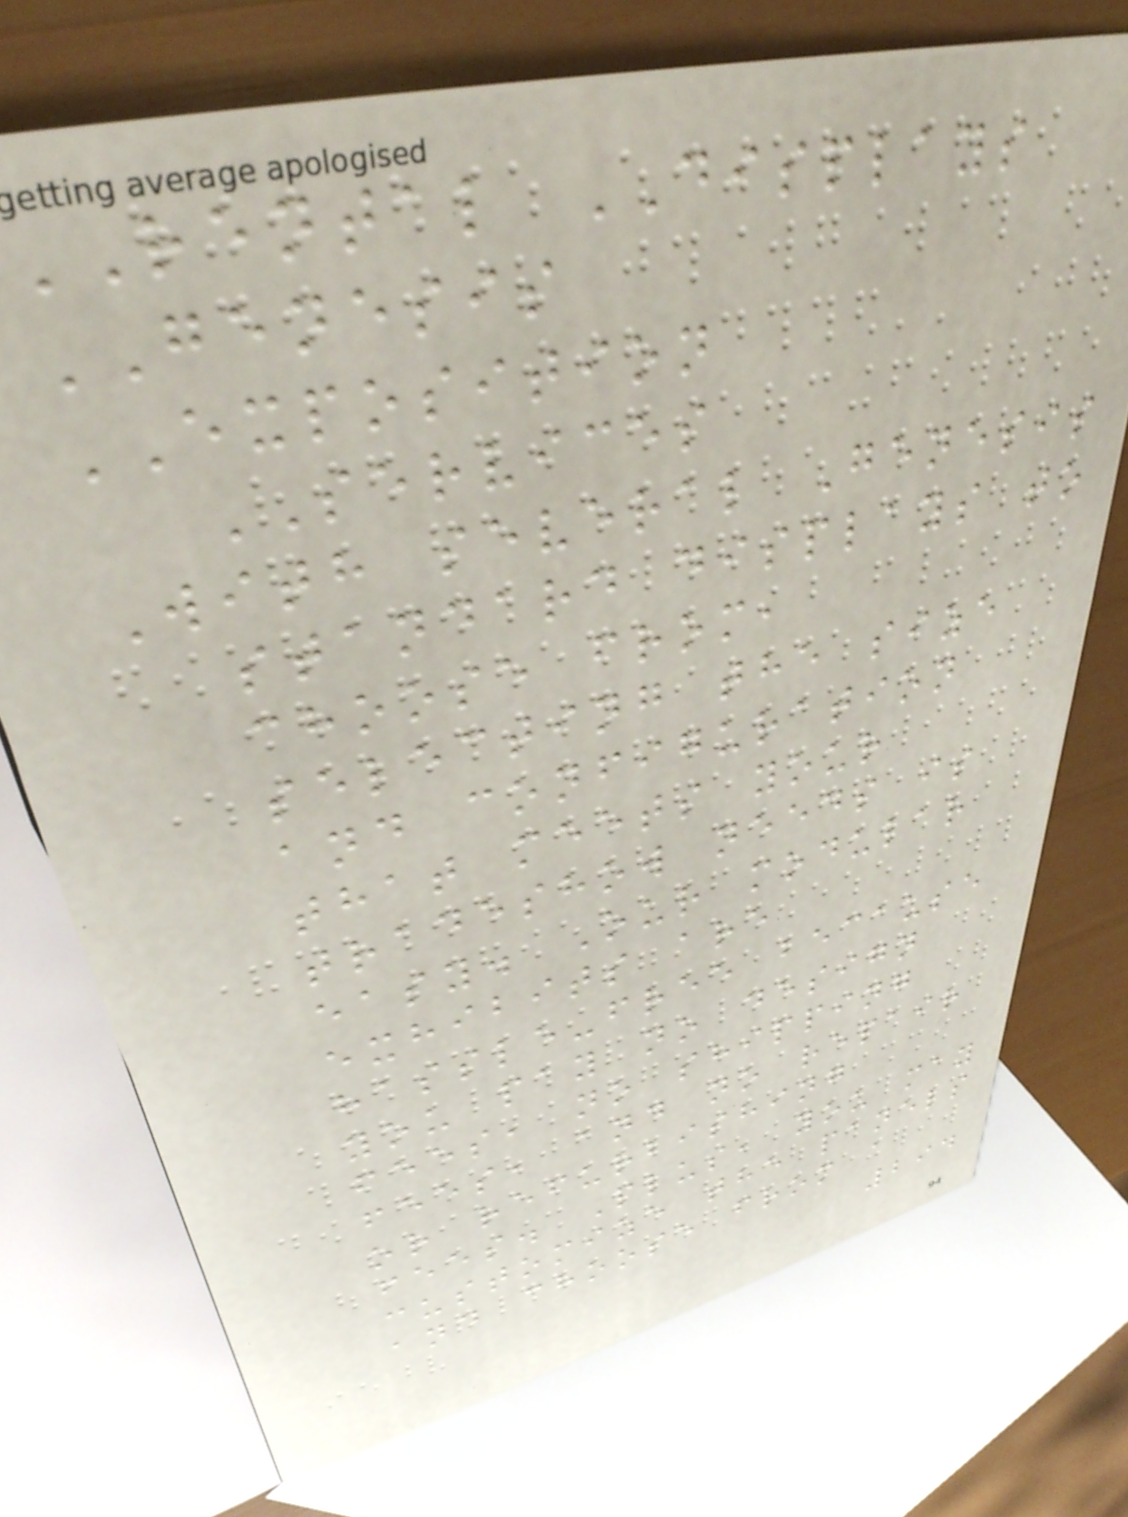RENTAL DISPLAYS
GENESIS
EXPOSITION
SERVICES
With several Genesis
standard displays to
choose from,
selecting the size
and configuration
that meets your
tradeshow needs is
easy. Our modular
exhibits are
hassle-free because
you pay no design
fees, no shipping
fees, and no repair
or refurbishing
fees. Plus, you may
customize the panels
and choose from a
294
